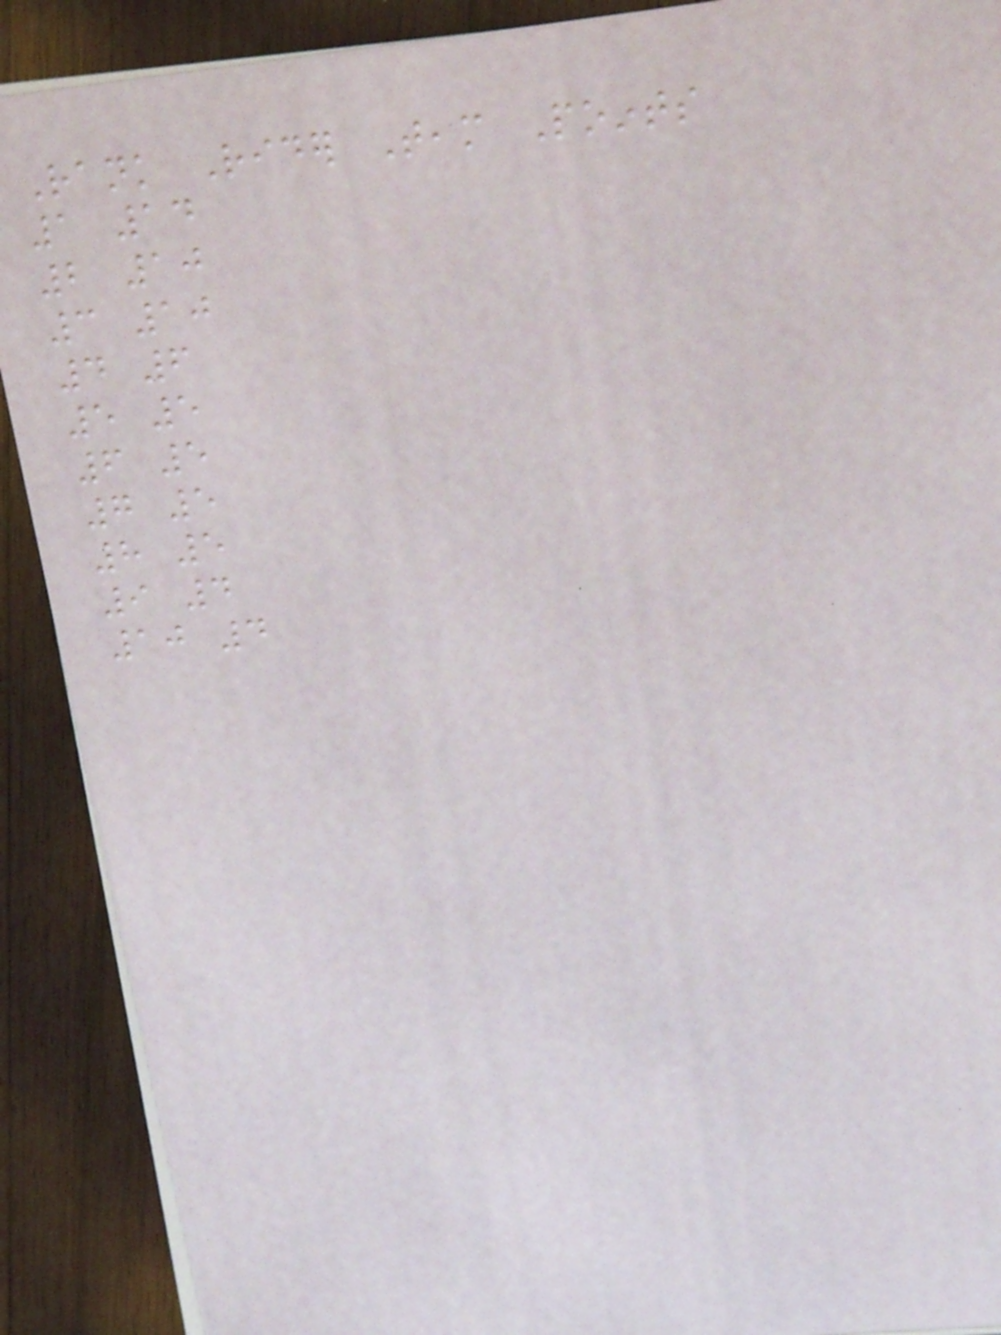Rank Rider Team Points
1 14
2 10
3 10
4 6
5 5
6 5
7 5
8 5
9 4
10 4
